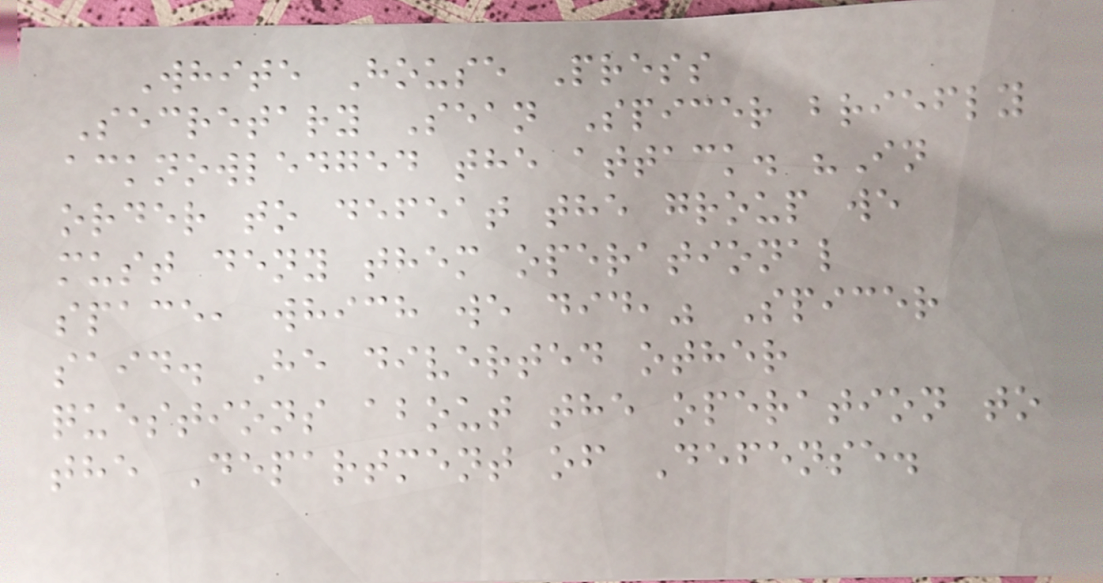White House Press
Secretary Sean Spicer briefly
acknowledged the attack. "In
order to defeat the group we
must deny them operational
space, which we did," Spicer
said. He diverted other
questions about the operation to
the Department of Defense.
